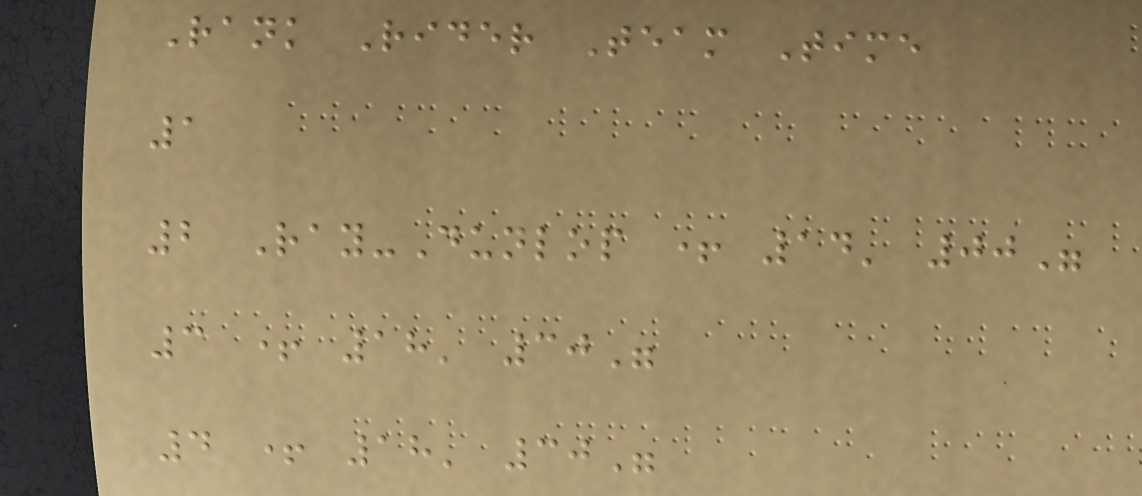Rank Rider Team Time
1
2 Ray-Dunlop + 14' 00"
3 + 18' 30"
4 + 18' 30"
